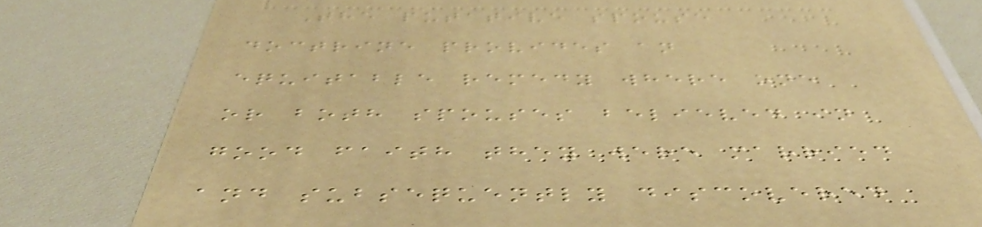The putative spouse
doctrine provides an
equitable remedy where one
or both spouses believed in
good faith they were married
and subsequently discovered
